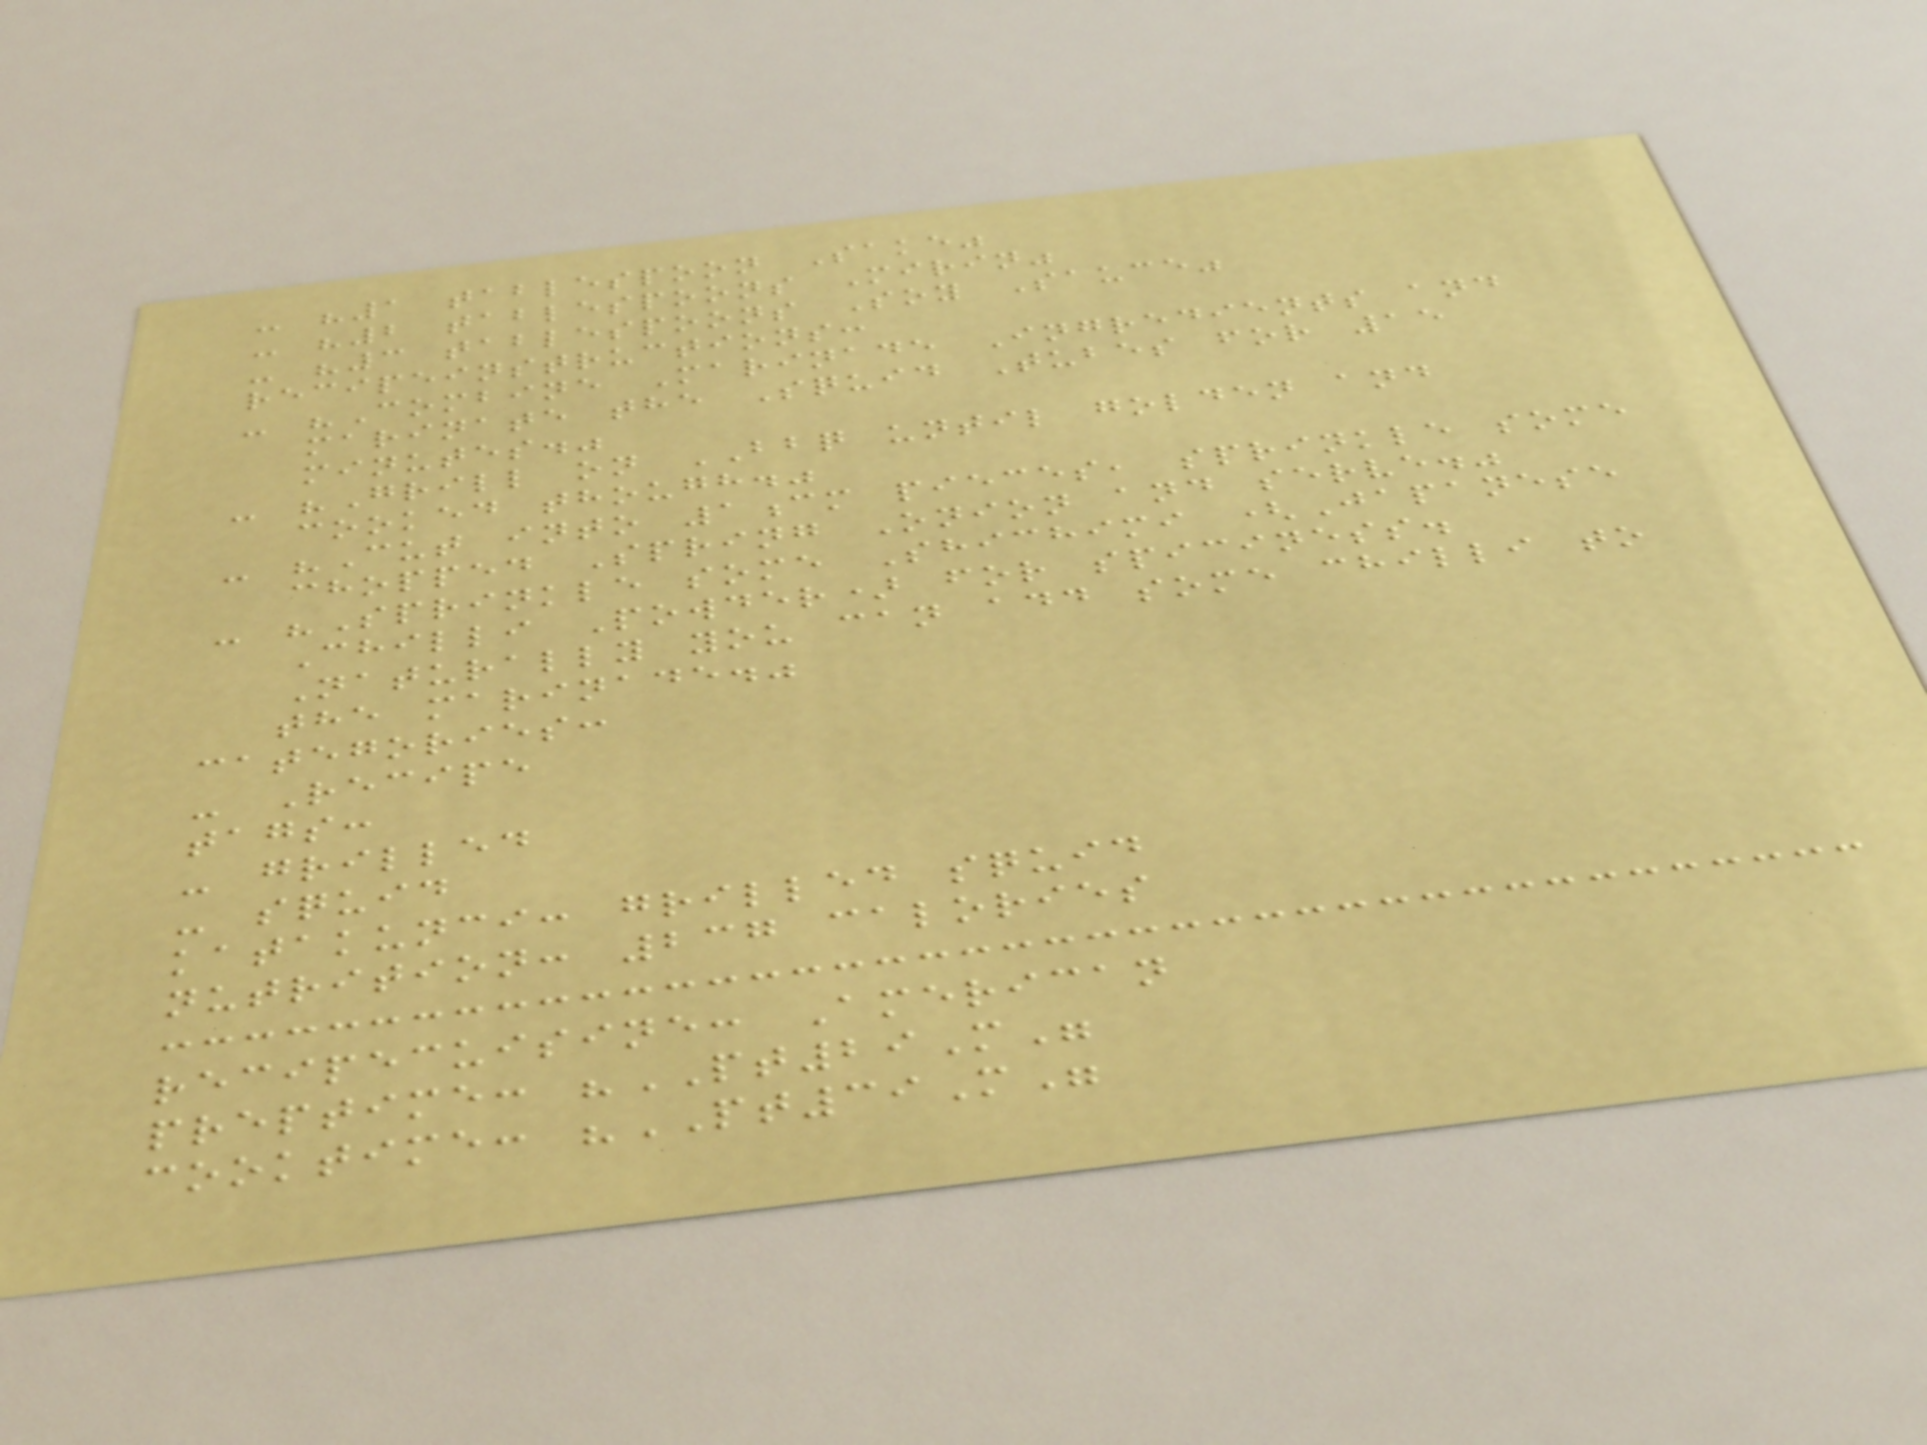- "1 tablespoon Sake"
- "2 tablespoons Mirin"
- "3 tablespoons Soy Sauce"
recipeinstructions:
- "Combine Marinade Ingredients and
marinate the Squid Tubes for 15
minutes."
- "Grill on BBQ until golden and
cooked though."
- "Cut into 1cm pieces, sprinkle some
chopped Spring Onion and serve."
- "Sprinkle some Shichimi (Japanese
Chilli Powder) for spiciness.
Naturally you can add some chilli to
the marinade."
categories:
- Recipe
tags:
- grilled
- squid
katakunci: grilled squid
nutrition: 237 calories
recipecuisine: American
preptime: "PT29M"
cooktime: "PT39M"
